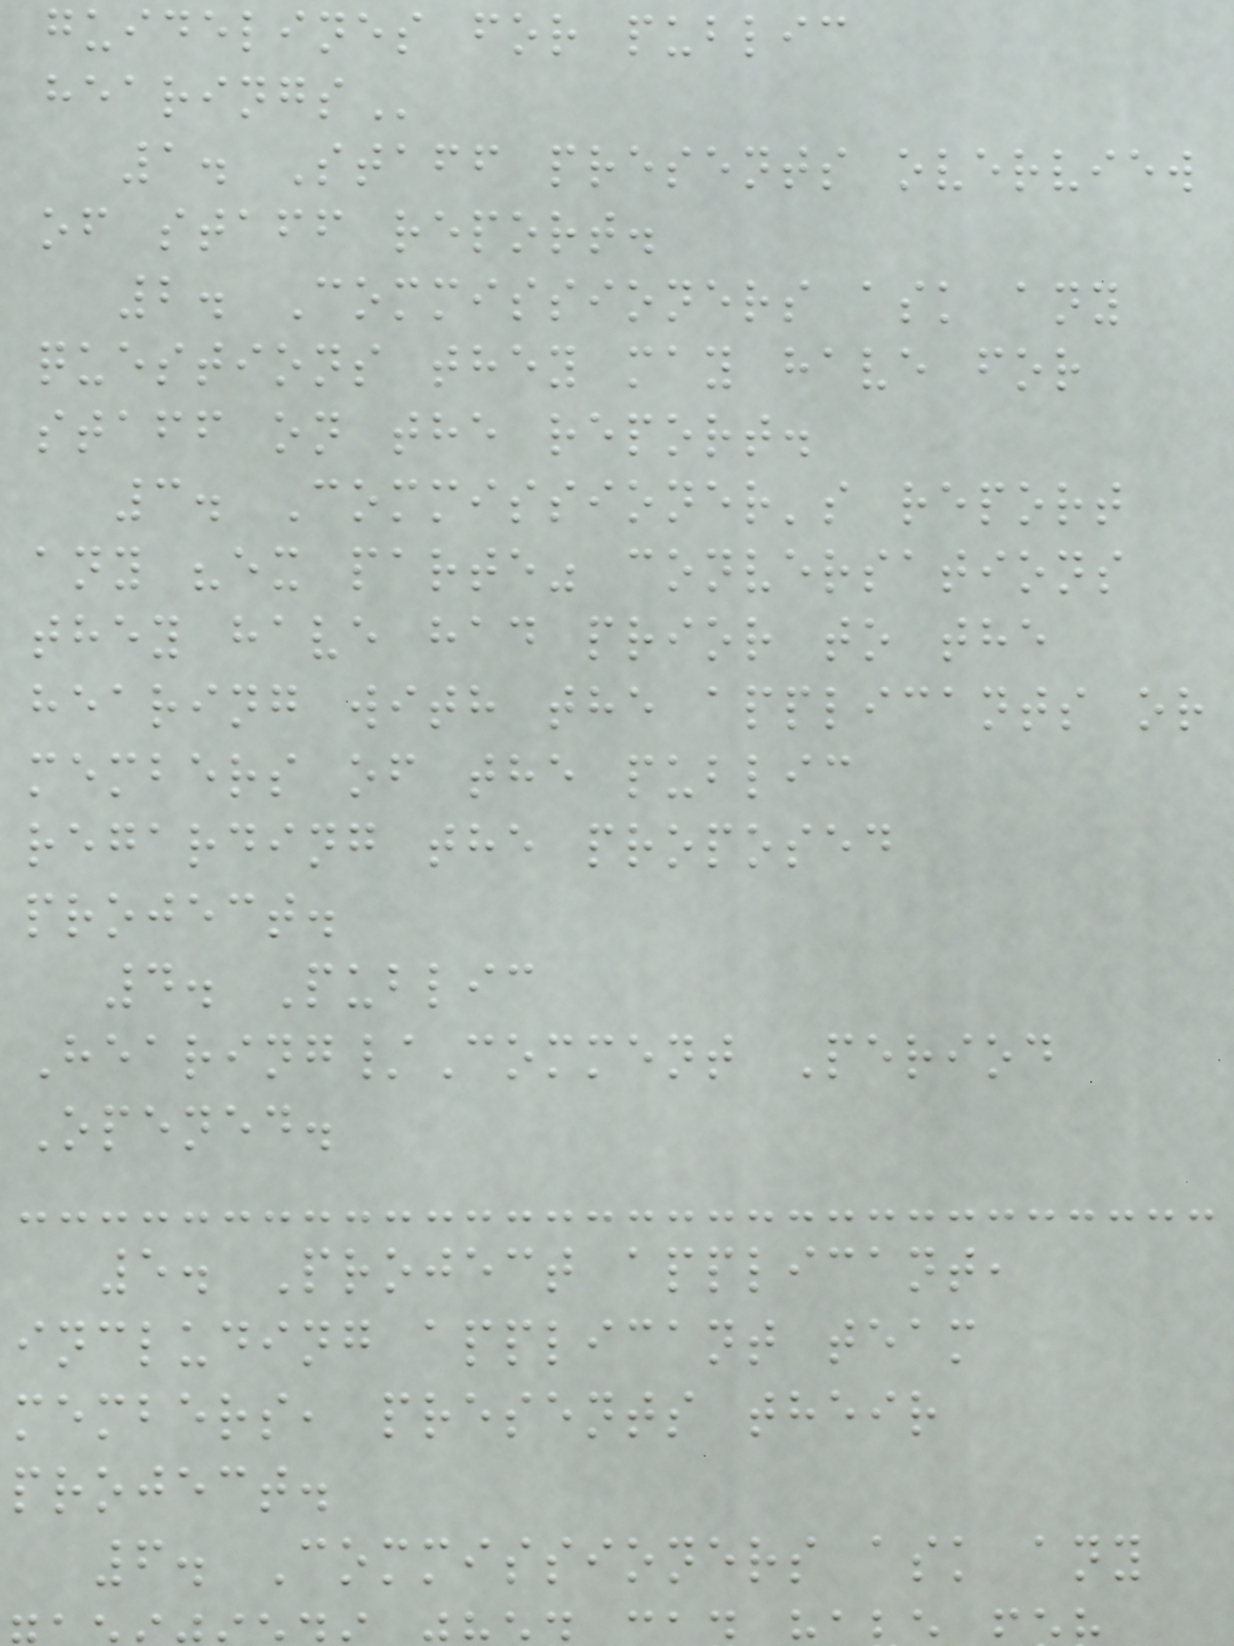guidelines for public
1. Staff presents overview
of staff report.
2. Commissioners ask any
questions they may have for
staff on the report.
3. Commissioner's report
any "ex parte" conversations
they have had prior to the
hearing with the applicants or
members of the public
regarding the proposed
project.
4. Public
Hearing/Comment Period
Opened.
5. Project applicant,
including applicant team
members, presents their
project.
6. Commissioners ask any
